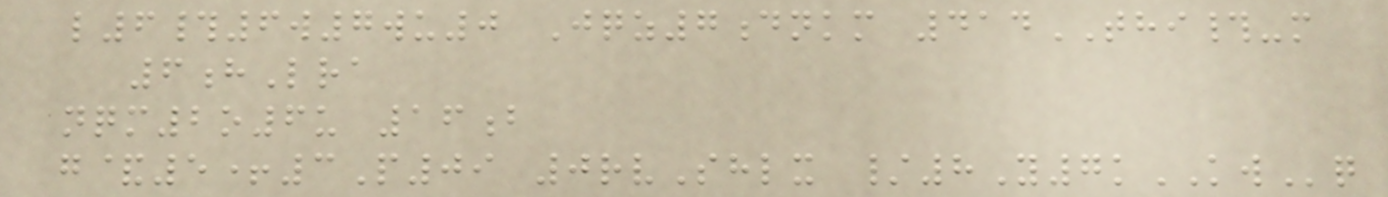l6#6w7wu0 Jqz7dnkm 414THI#-m
6hLra
nqm2o6u 16b
g&5+3P09 0rvShlx /8Y7kKWq
